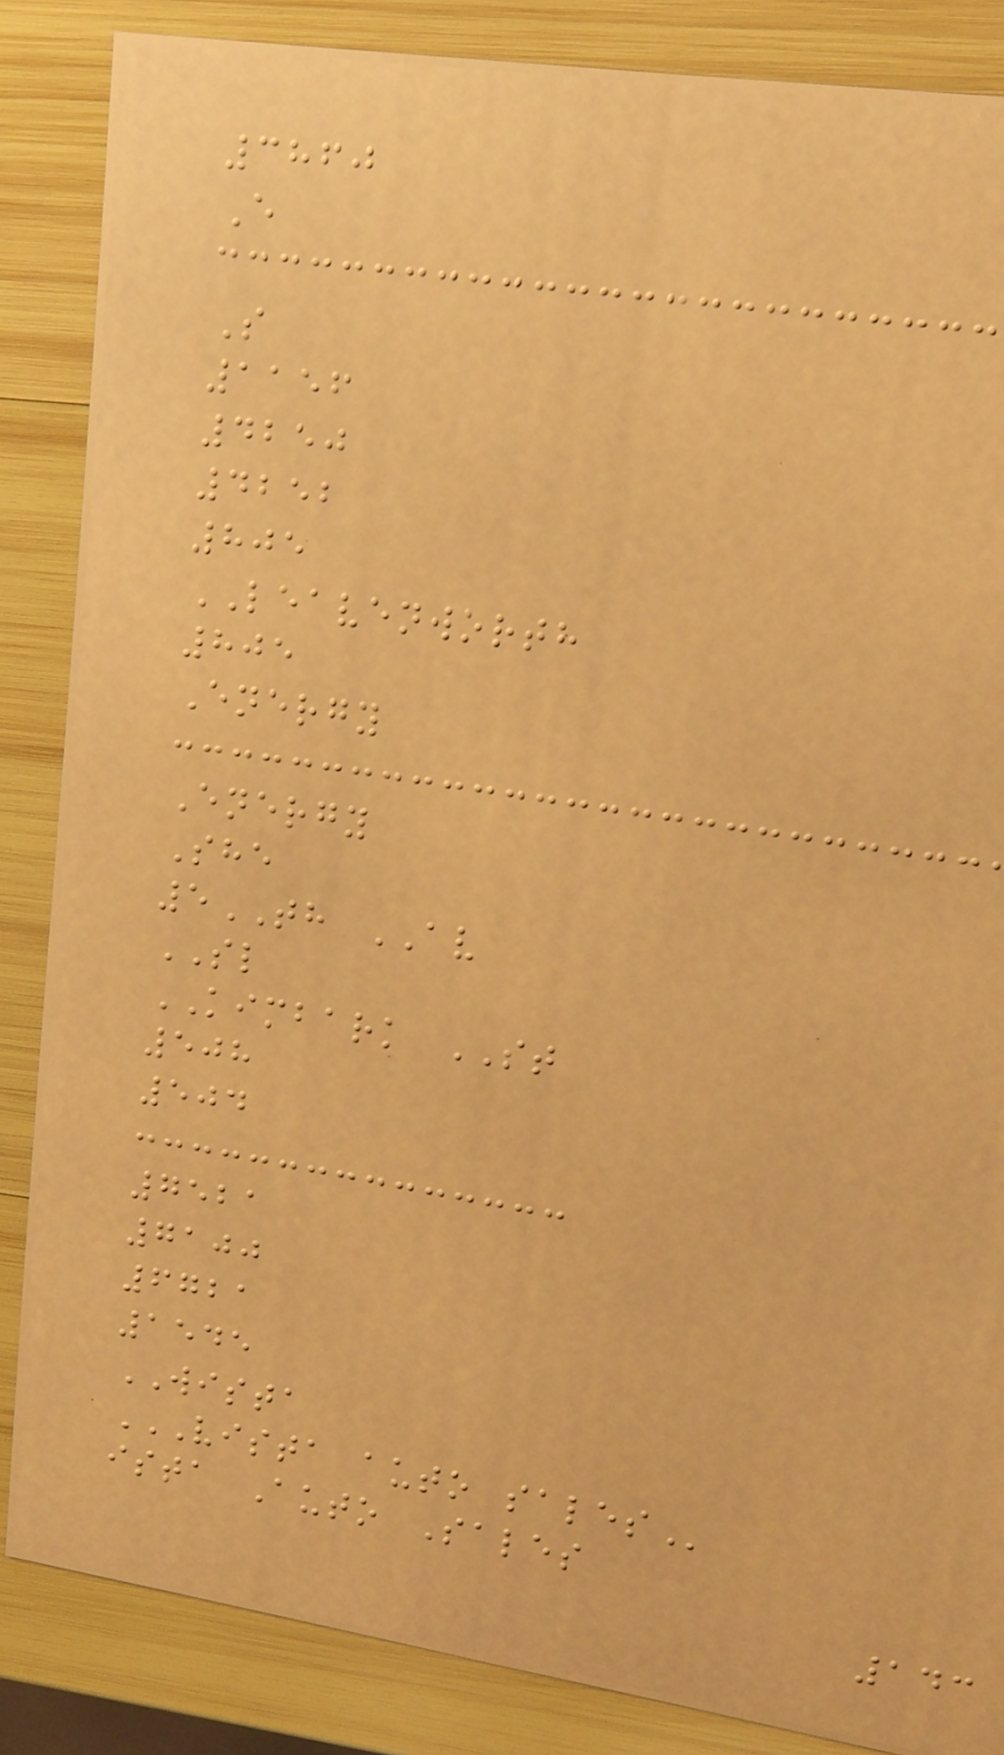3860
E
S
1156
4250
4252
805
LEAVENWORTH
805
Energy
Energy
She
5TH AV
SL
KIMBARK ST
508
504
7521
7100
6721
1545
WISTA
VISTA AUTO SALES
ista Auto Sales
143
